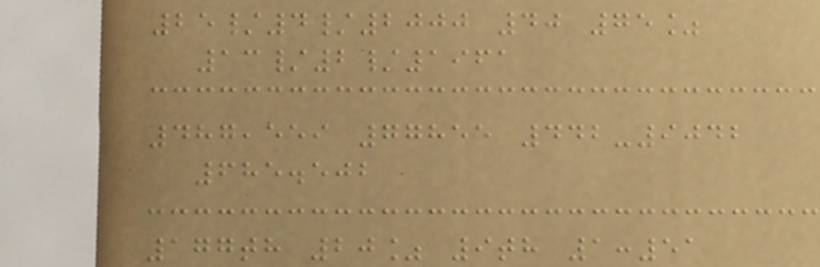25/4/2000 40 75%
13/2/1961
487,559 77855 442-9042
685.502
177th 20% 9th 1:51
